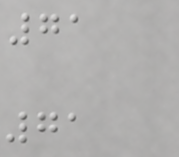71
71
